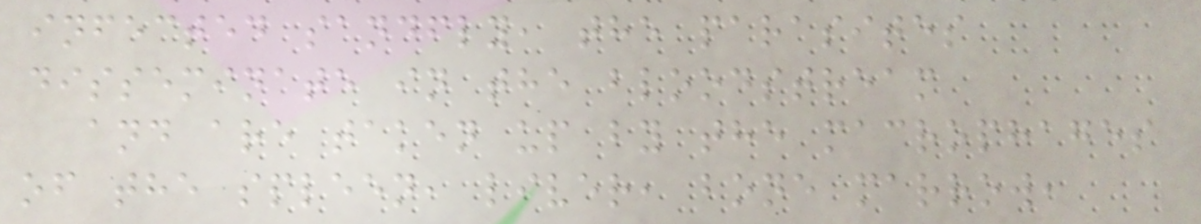infected sandfly, the parasites
disseminate in the bloodstream
and are taken up by the macrophages
of the spleen, liver, bone marrow,
